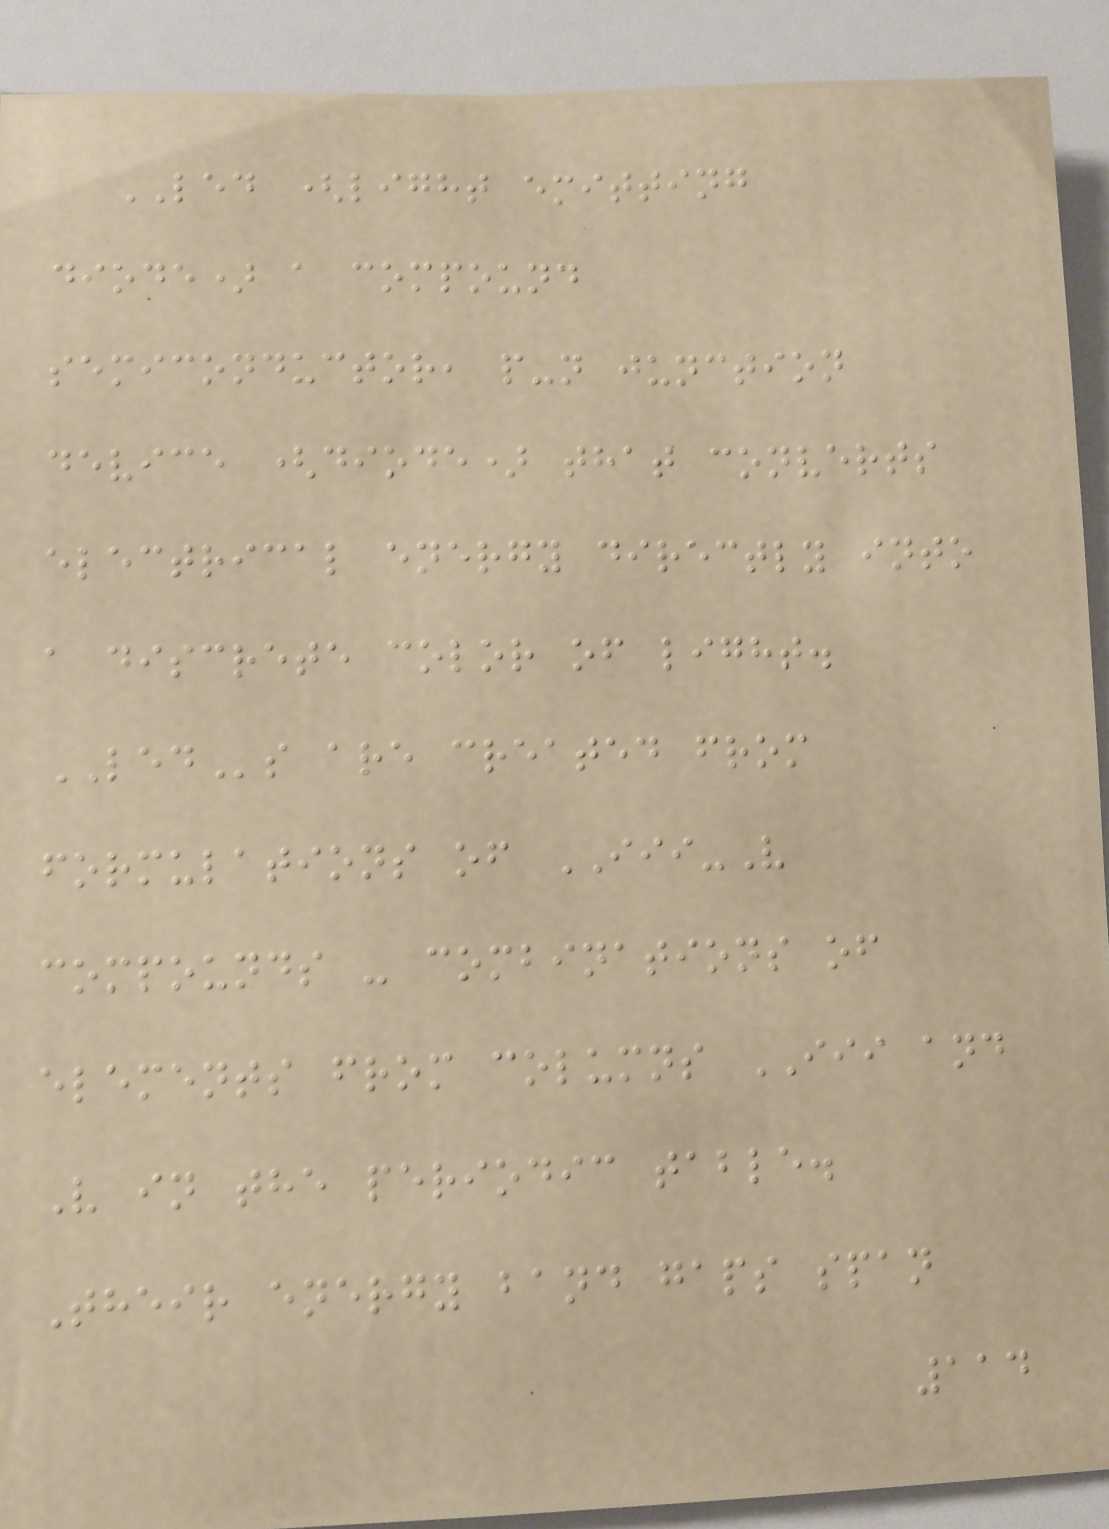LED (light emitting
diode) a compound
semiconductor, p-n junction
device (diode) that converts
electrical energy directly into
a discrete color of light.
LEDs are created from
formulations of III-V
compounds - combinations of
elements from columns III and
V in the periodic table.
Their energy band gaps span
114
